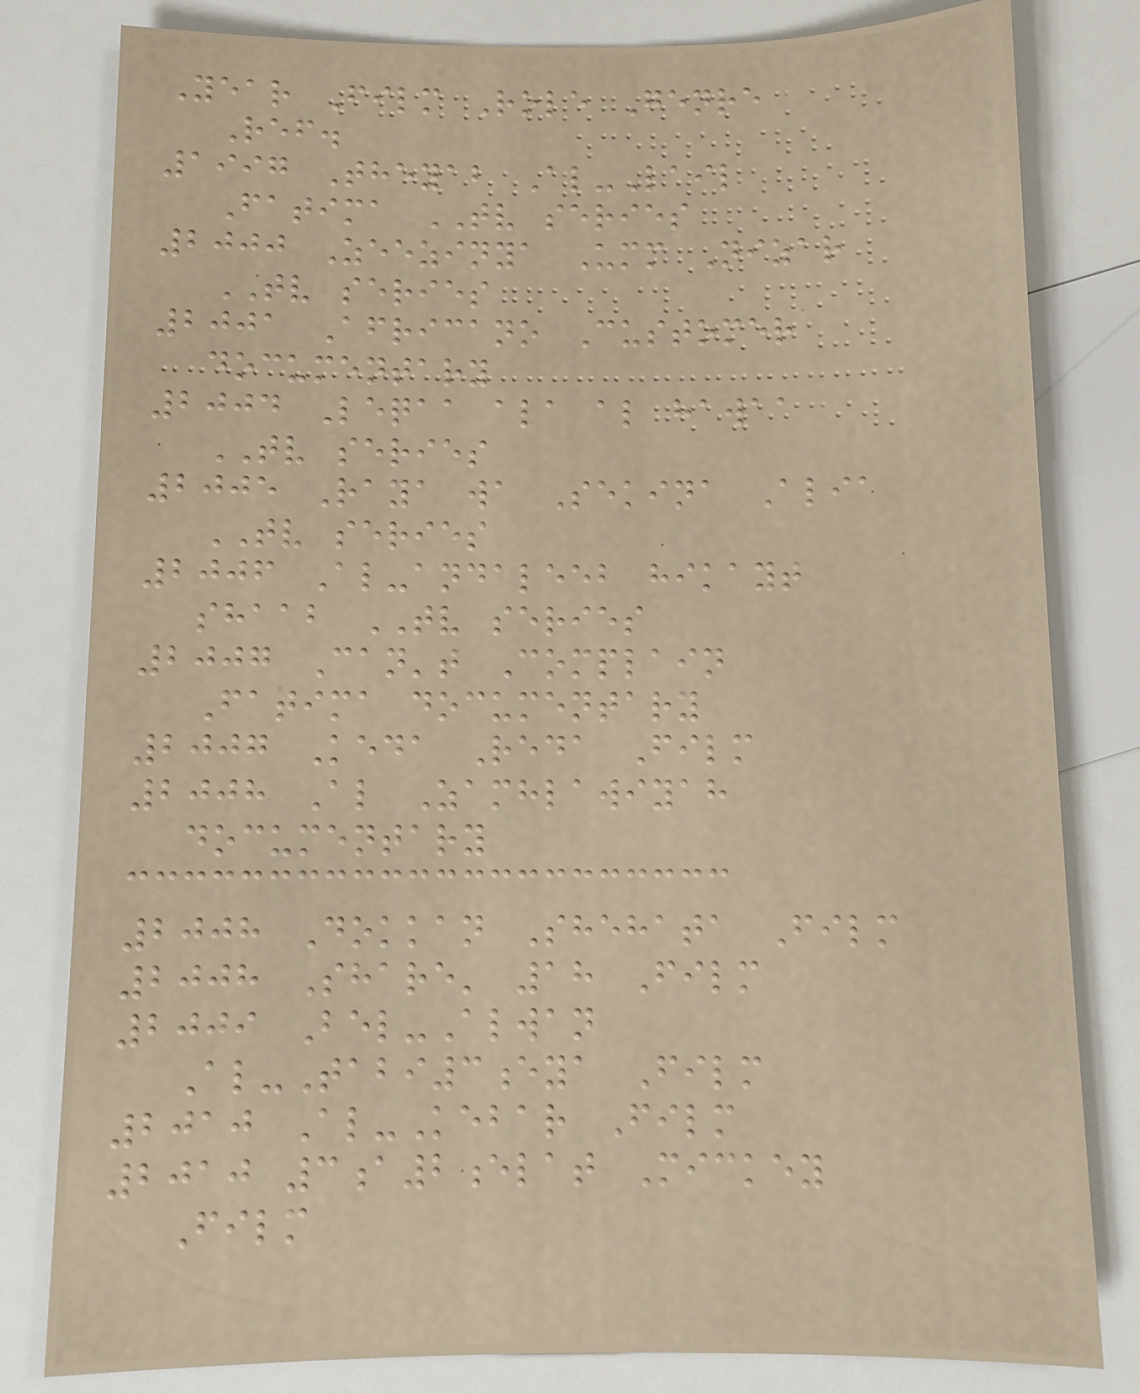Year Film Role Genre
Ref.
1997 Theyab Al-Lail
Fatima TV series
2000 Zeezinya Umm Nizar
TV series
2001 Africano Customer
documentary
2004 Leqaa ala al hawaa
TV series
2005 Raya wa Sekina Alia
TV series
2006 Al-andaleeb hikayt
shaab TV series
2007 Can't Complain
Fatima documentary
2007 Keda Reda Film
2008 Al Zamhlawiyah
documentary
2008 Dokkan Shehata Film
2008 Share' 18 Film
2009 Bel-Alwan
Al-Tabi3eya Film
2010 Al-Kebar Film
2010 3a2elat Mickey
Film
